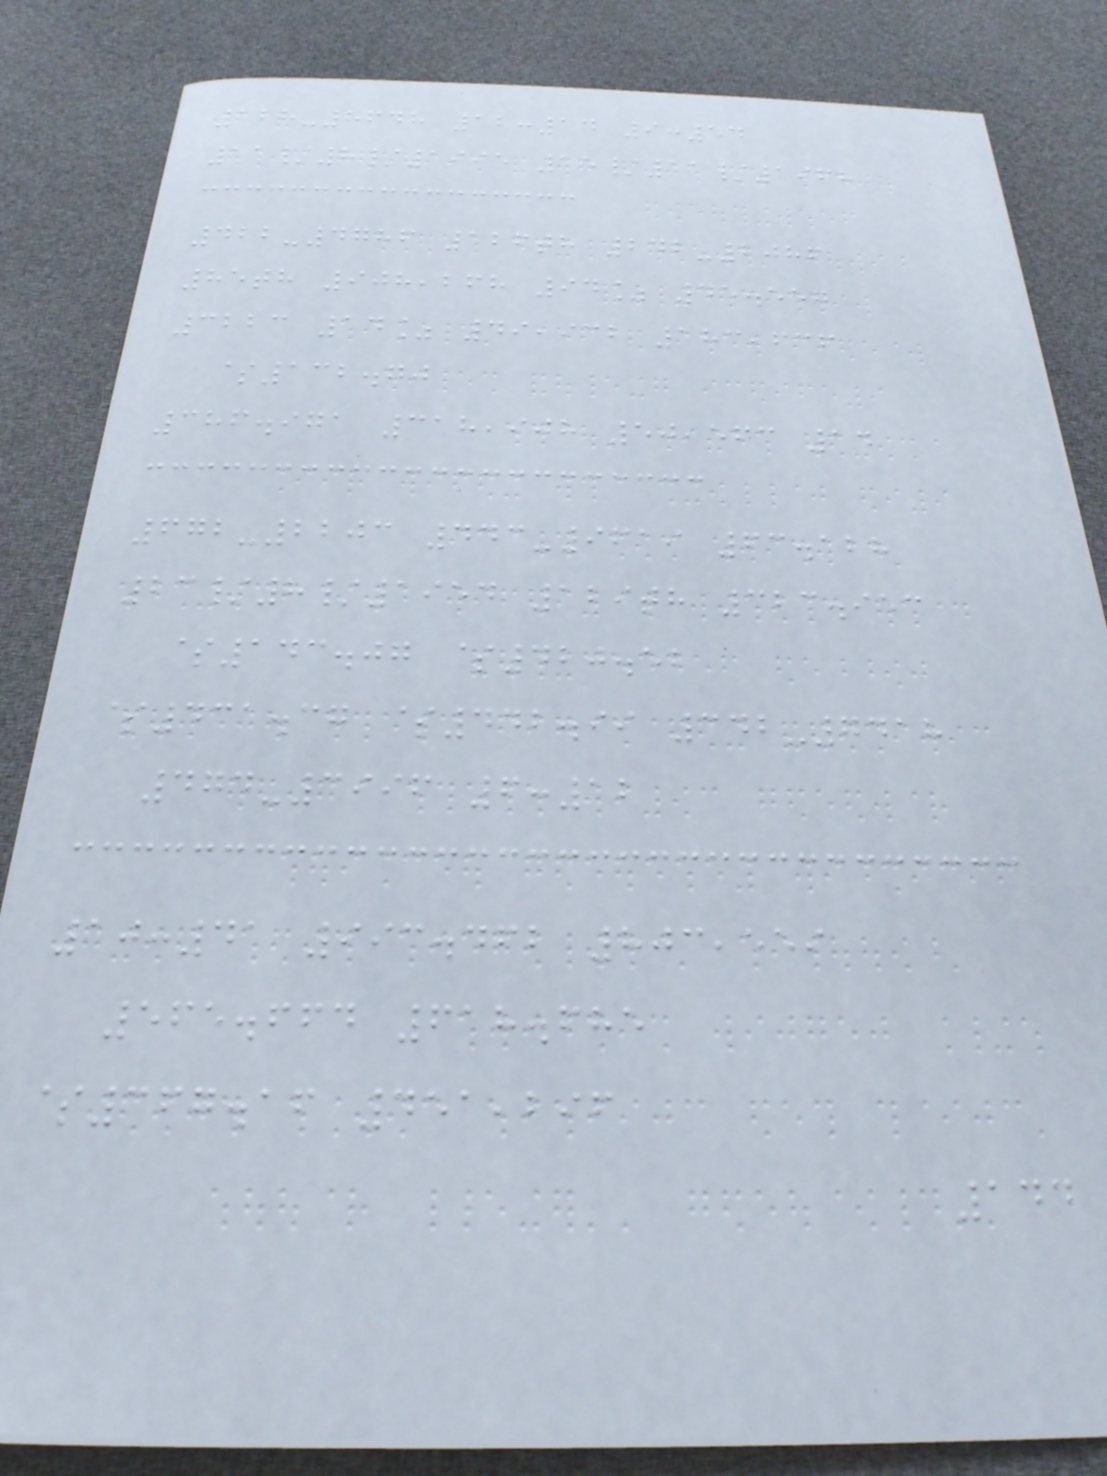128-8648 12:14 9:54
11/8/1995 15/11/1968
422-4786 126th 242-2086
85th 908,268 94% 45.557
3223 14% 49,932 183,636
$132.70
386.971 318,908 50,563 14
672-2203 443-9619 63.128
23/8/1954 129th 323.953
$143.07 $420.52
$431.37 $442.99 342-7418
474-3996 6:12
10:41 993.462 803,559
565.664 618.685
$367.16 451,296
144
